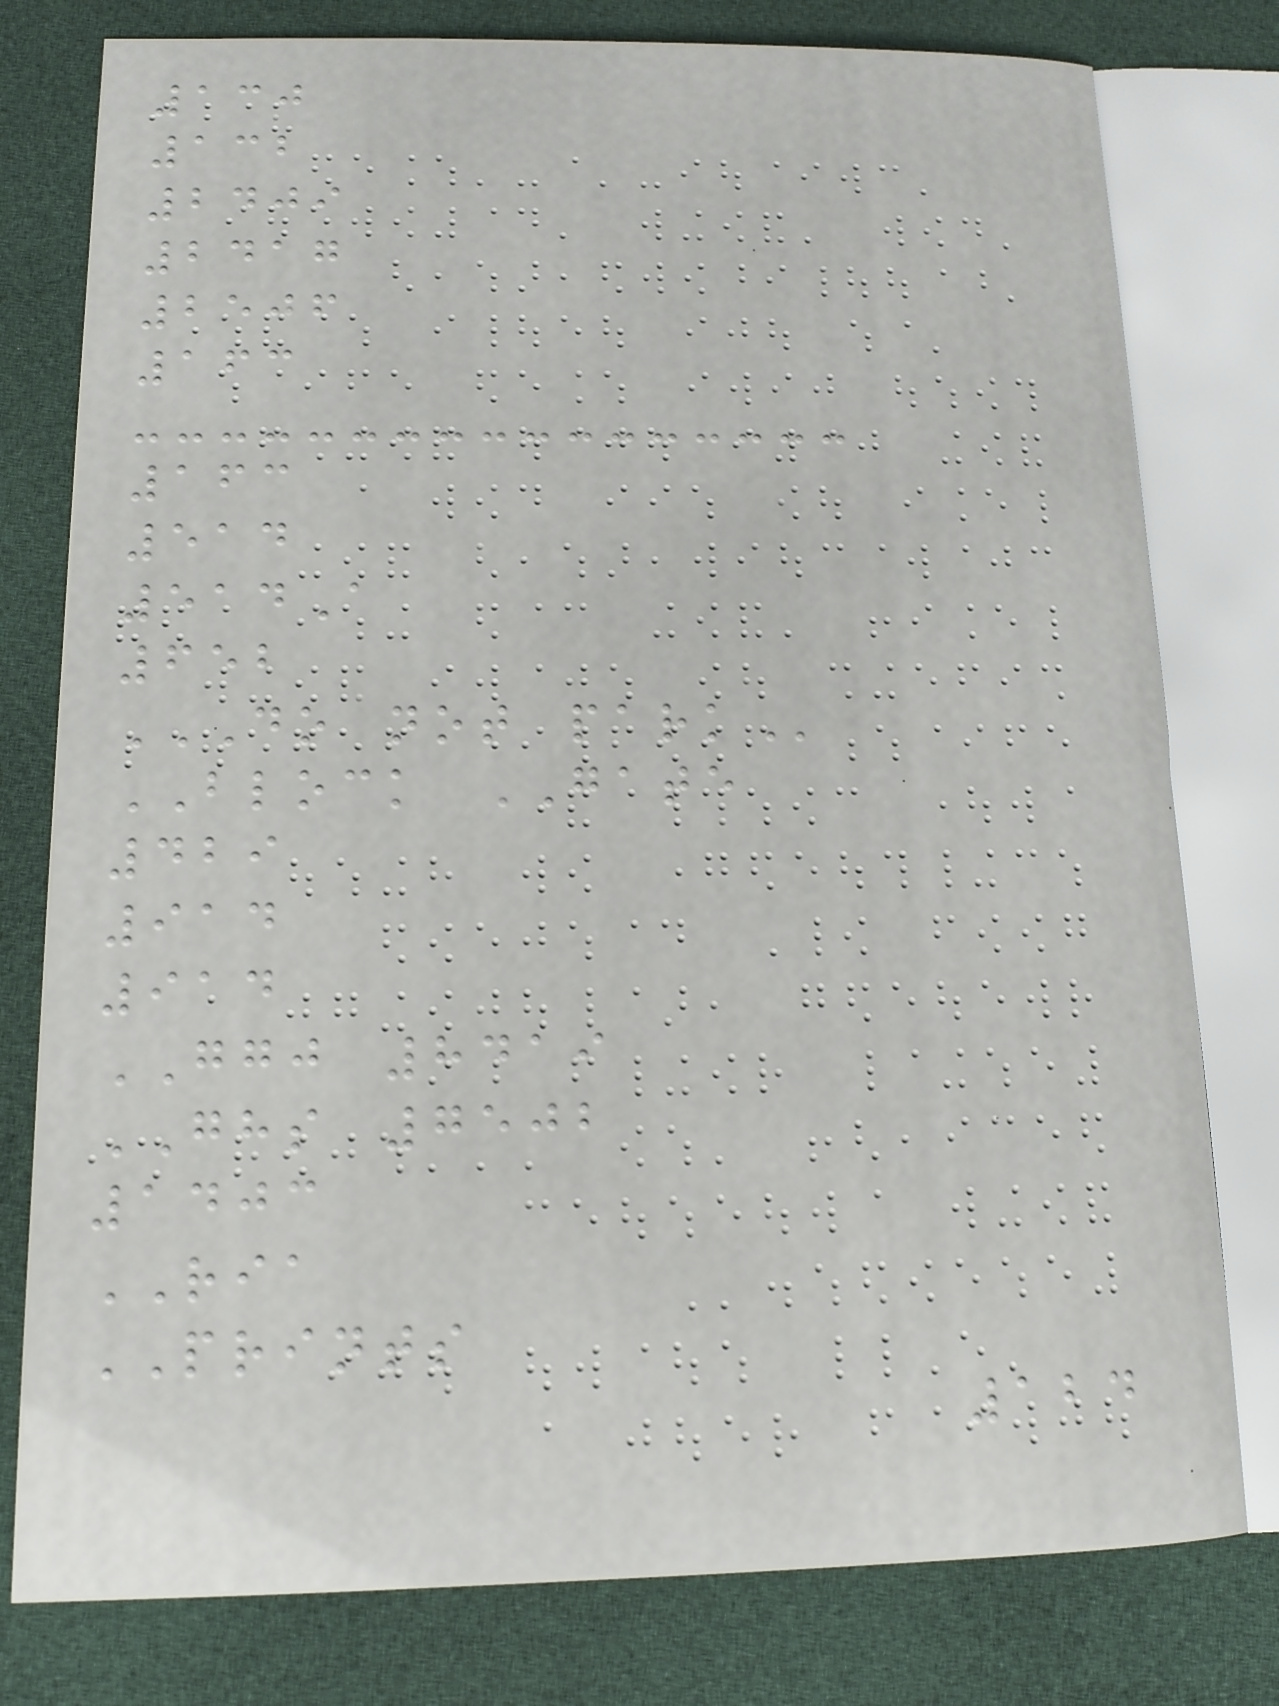130
132
2409
2417
2506
163
163
514
514A
652
DO NOT PARK
BLOCK GATE
429
914
914
GGJ 8419
GHS 7502
1403
RIA
PRINTS
124
